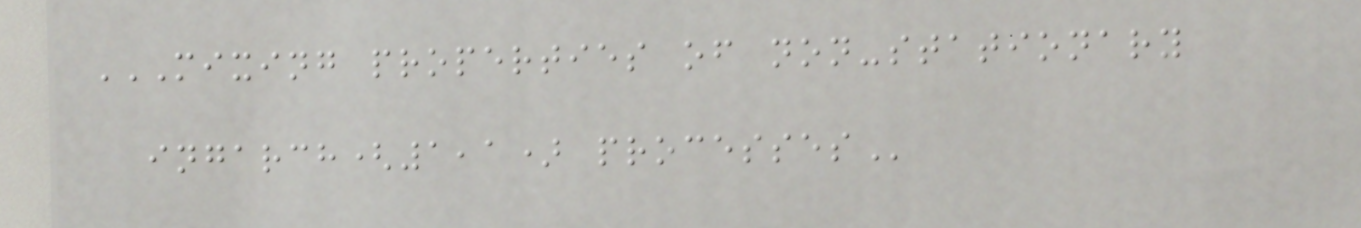MIXING PROPERTIES OF NON-STATIONARY
INGARCH(1,1) PROCESSES
